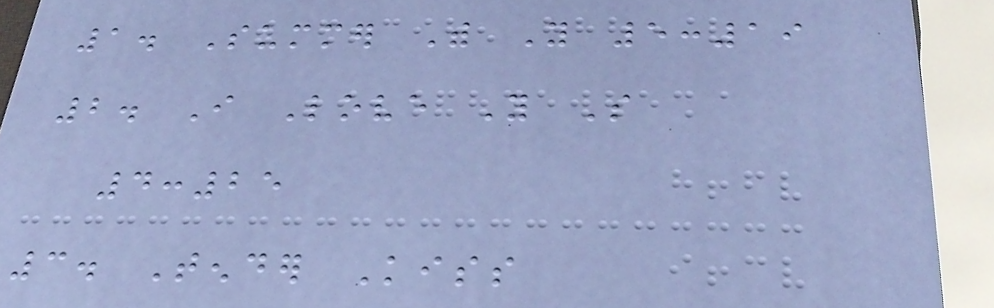1. Summer With You 5:19
2. I Love You So
4:25
3. Tender Kiss
